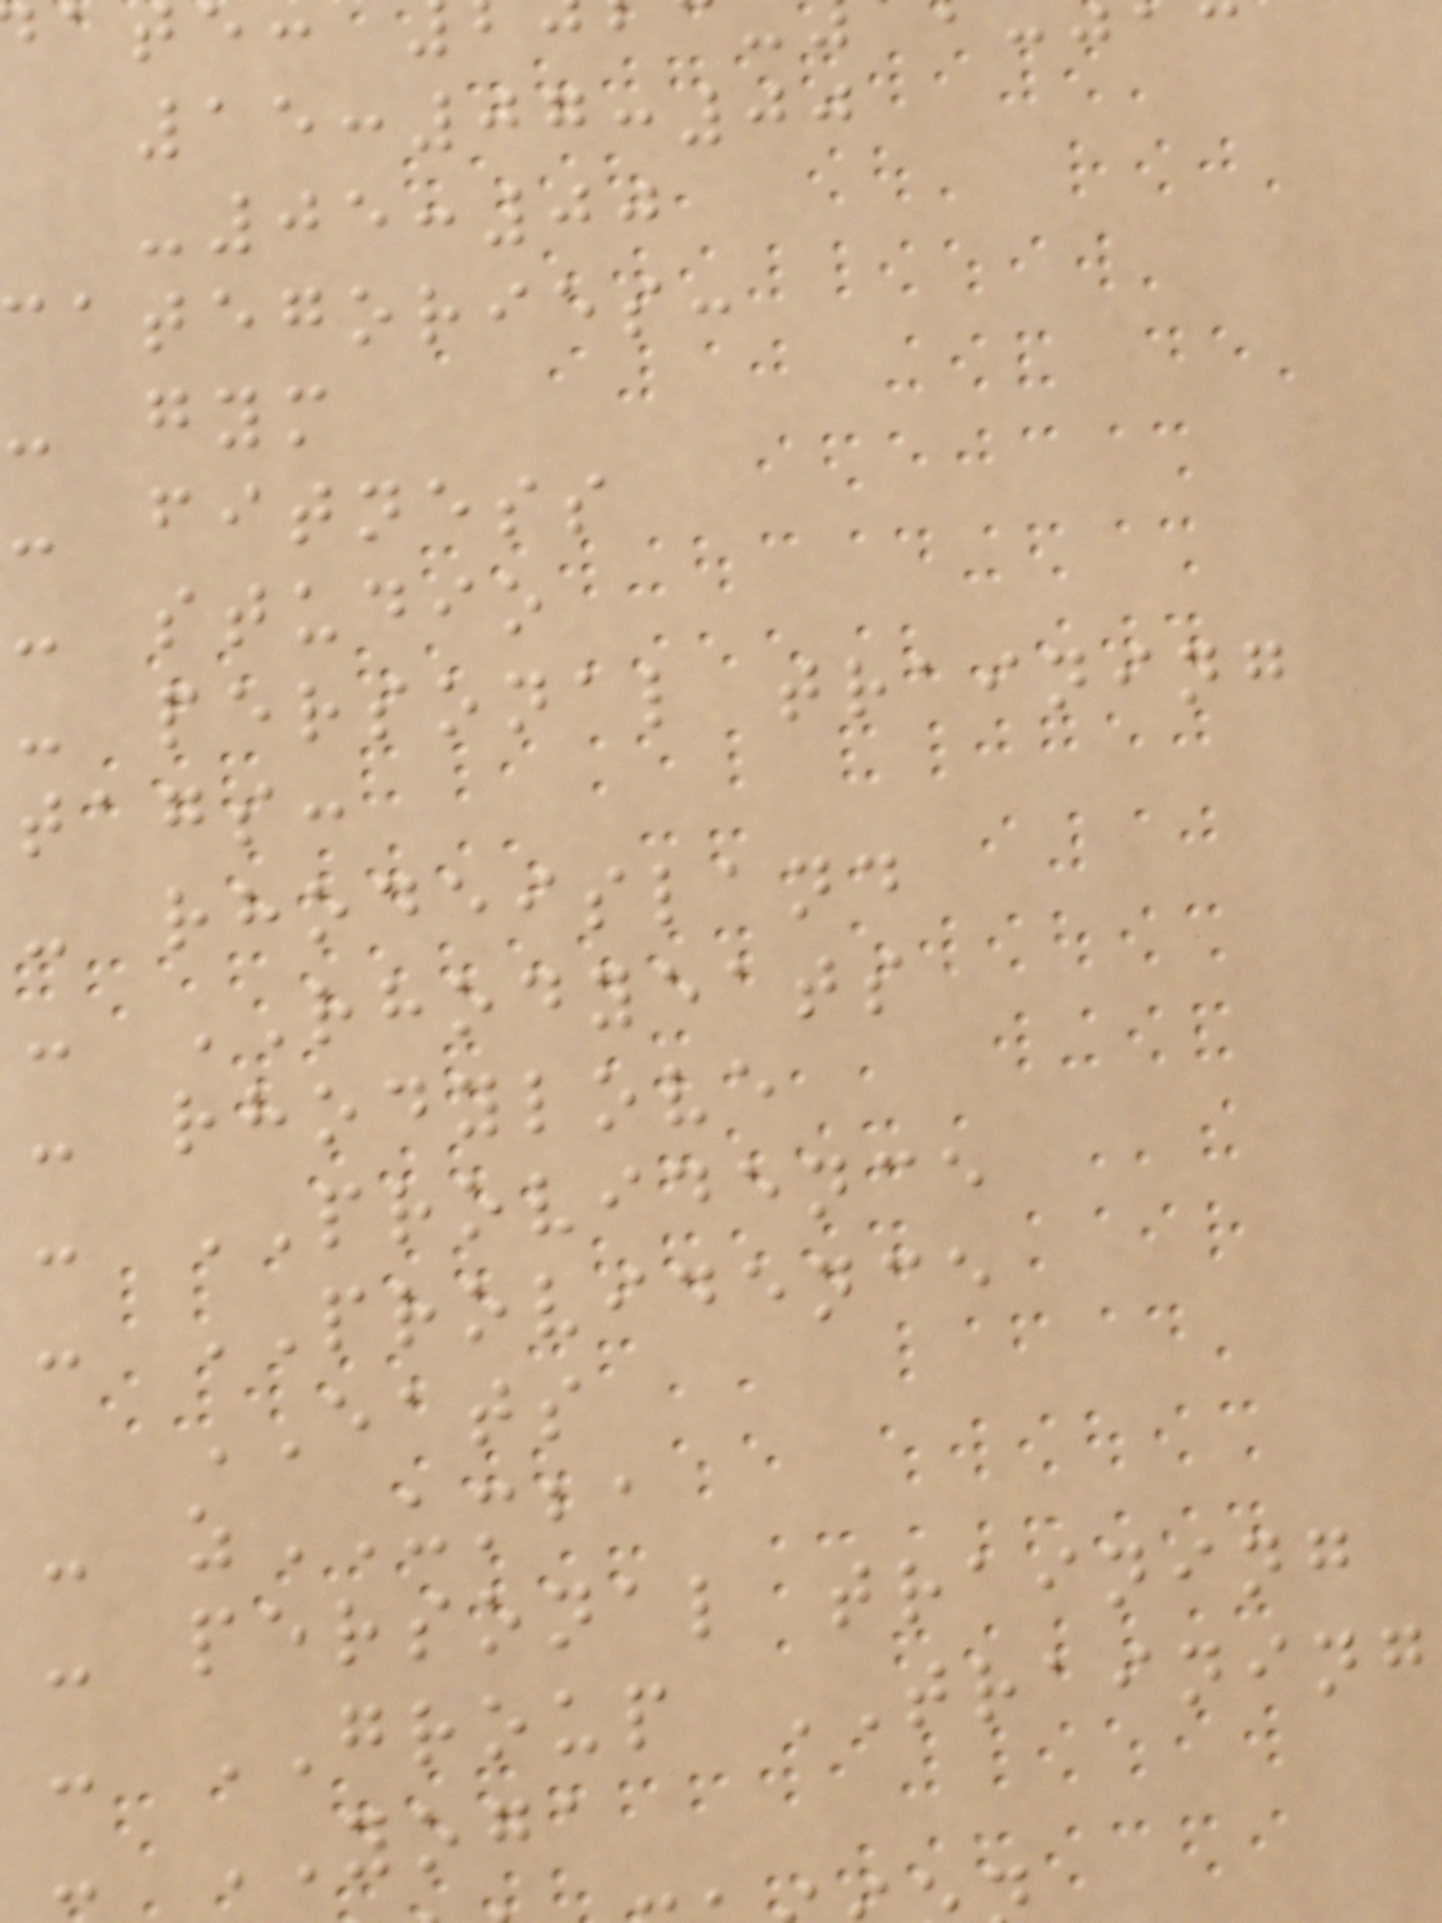15:07:00
-05:00
categories:
- gym
- fitness
- studio
- personal training
tags:
- rhodeisland
- RHODYEATS
- rhodylove
- PROVIDENCE
- PROVIDENCE
EATS
- zUMBA
- personal training
- GROUP TRAINING
- YOGA
